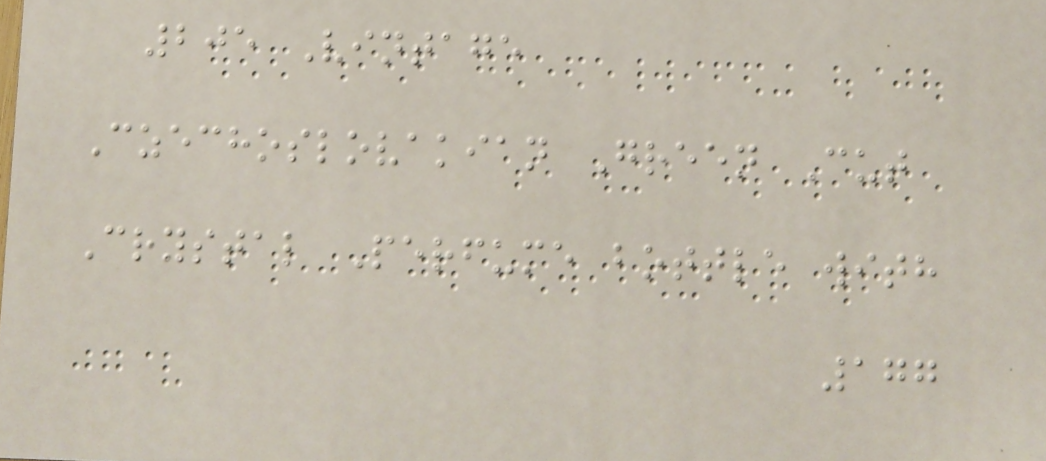205 Vintage
Czechoslovakian Green Cut
Crystal Perfume bottle with
177
